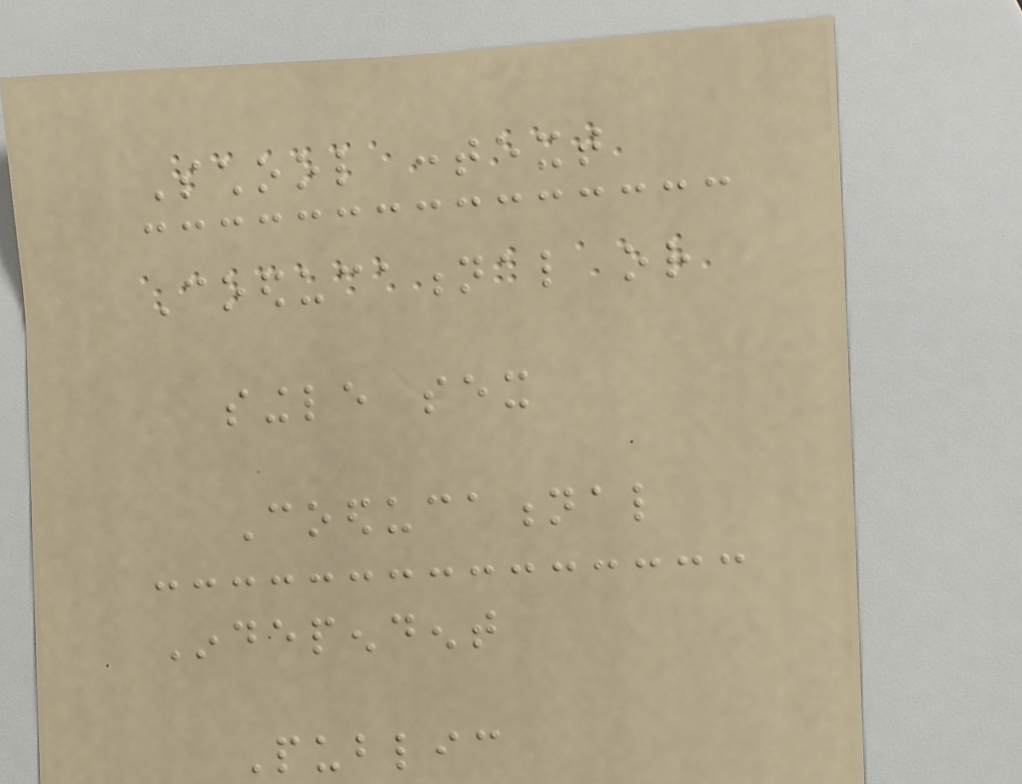School context
Coeducational or
single sex
Coeducational
Independent
Public
